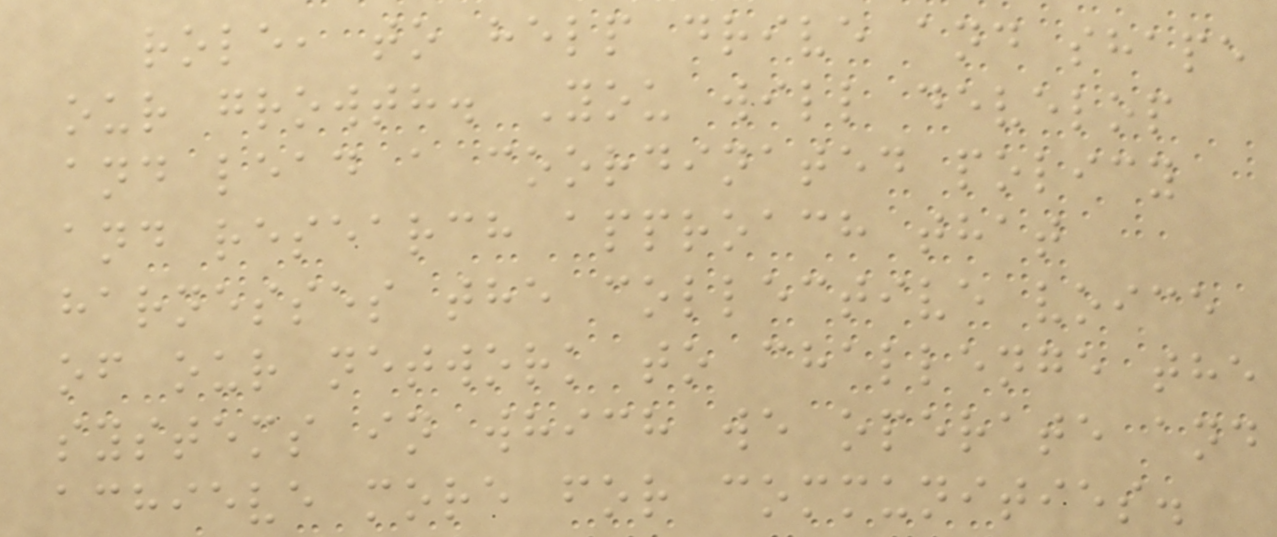role, to help drive and shape
our growth. You will develop
and lead a coordinated policy
and research approach that
harnesses the collective voice
of our network to challenge the
systems in which we operate and
achieve more for communities.
